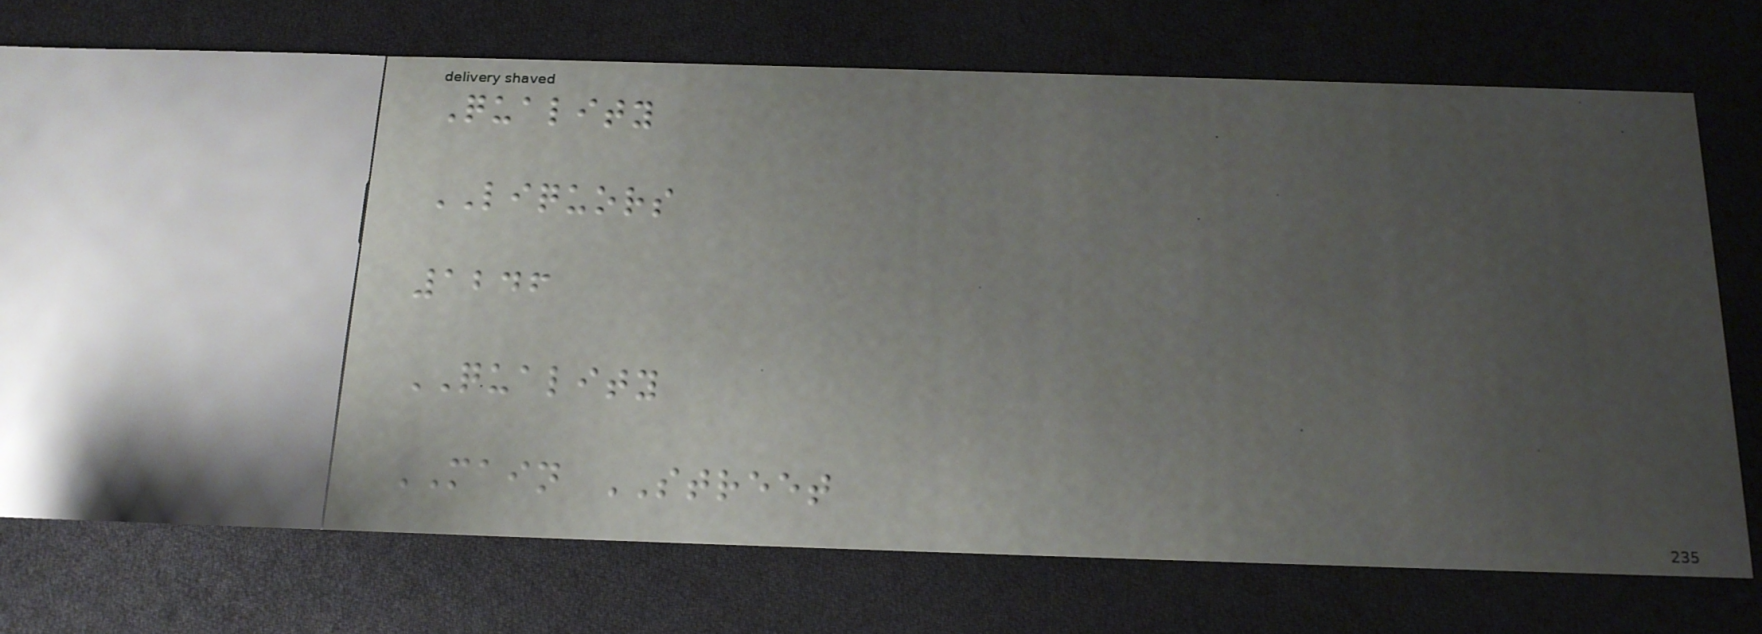Quality
LIQUORS
1246
QUALITY
MAIN STREET
